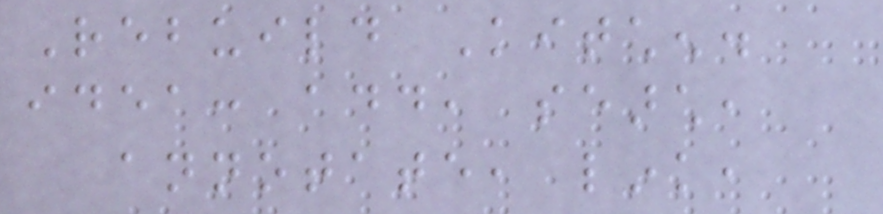Rebuild Kitchen.
idea: add, search,
annotate, link,
